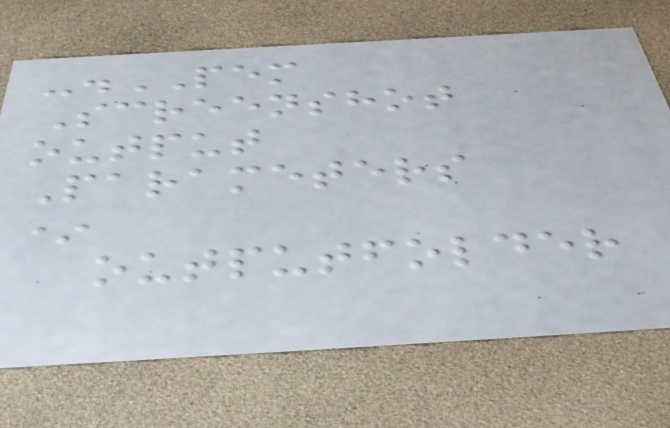-.PEM
Screenshot
output
Parameters
*
outputfolder
